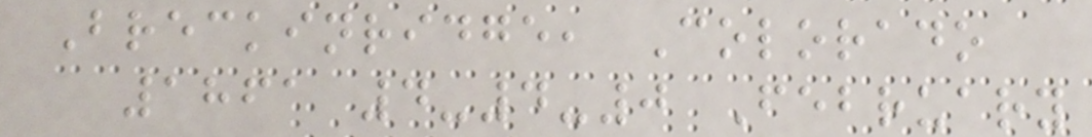Breckinridge, Colorado
1861 4-4-0 February
